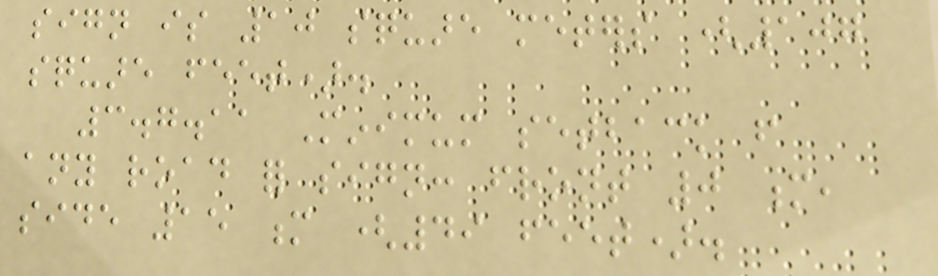sign is 10 square meters (107
square feet).
3.7.11 Minimum setback from
any road for sign: front 0 m,
side 15 m (49 feet).
